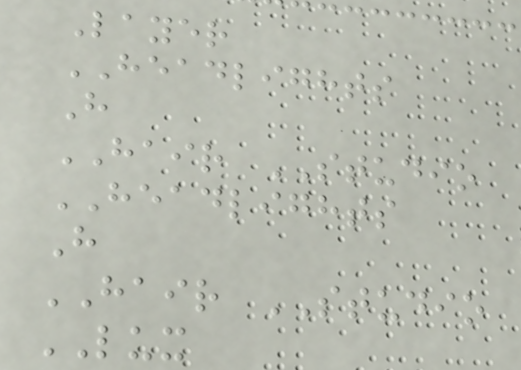Layer
HEADLIGHTS
H
HAIR STUDIO
HEADLIGHTS
H
HAIR STUDIO
LUX
